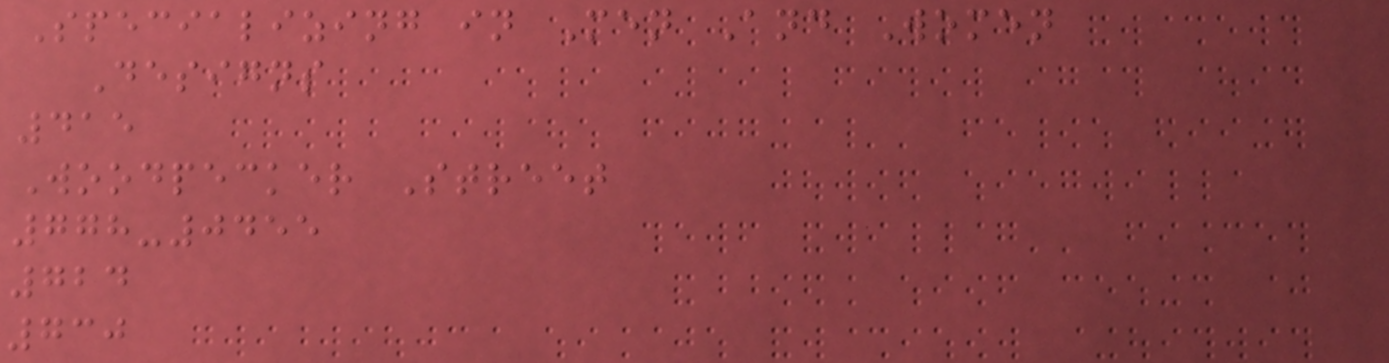Specializing in Men And Women
Designs
415
Woodpecker Street
778-0455
724
730
